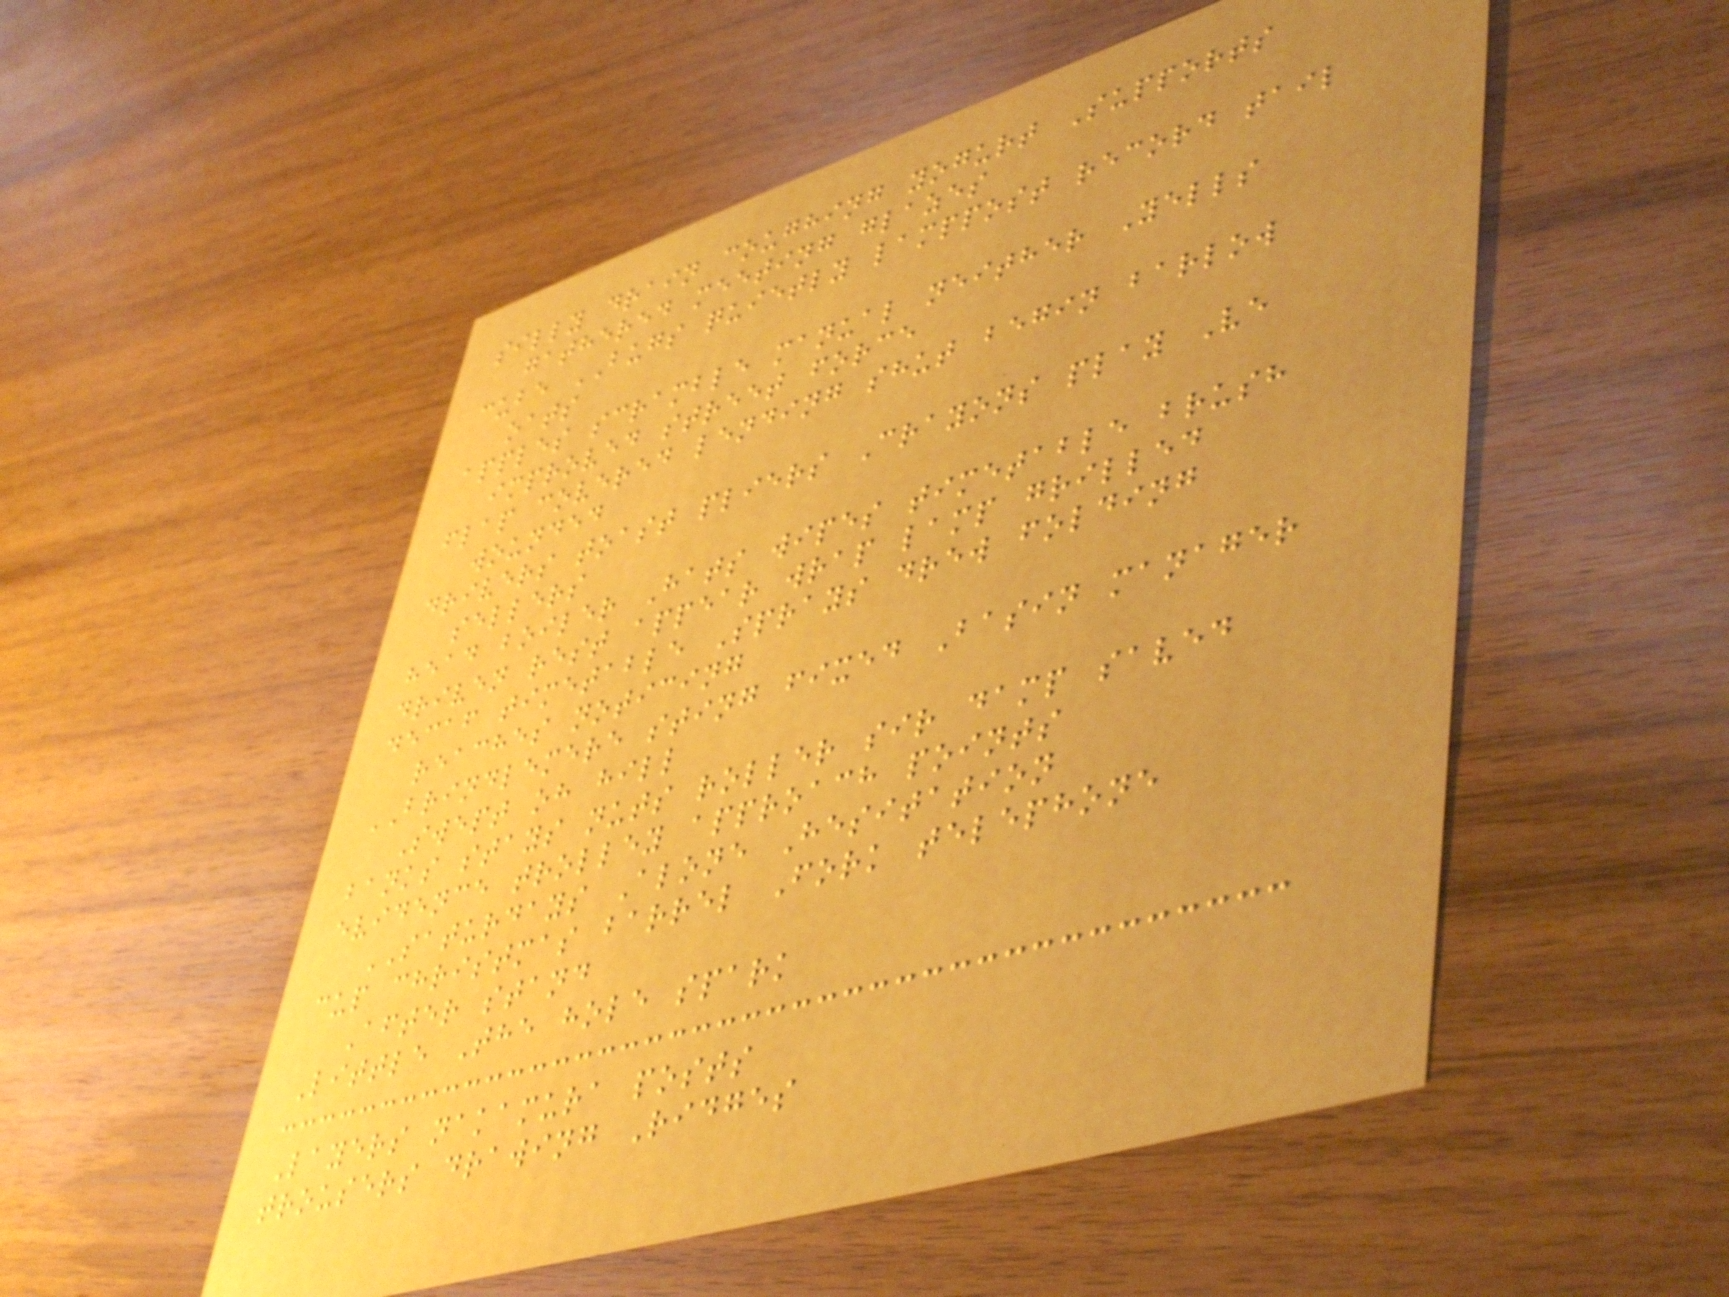silly drain coughing yogurt Supports
gathered meeting glazes
cube BUGS quietly lamppost record tail
oats
apples scramble manual neither Yells
improved street force
flap covered lending shut begin barlow
wounded
drivers toast pliers Crayons play Ve
sellers
head boiler Hats wipes timetable brush
driven rest appear wrap lamp grilled
decaf timetable Sprays drew folding
reaches noticing
BRINDLEMERE sting fixed Basin manager
Swept oh hill
banks stays nuts roller sir damp saved
evidence trolley approach points
SATURDAYS Alone Hesitation
cup christmas barrel Fork telephone
After stand
Little The hole spark
Layers nakamura posts
trousers drawing Ridges
